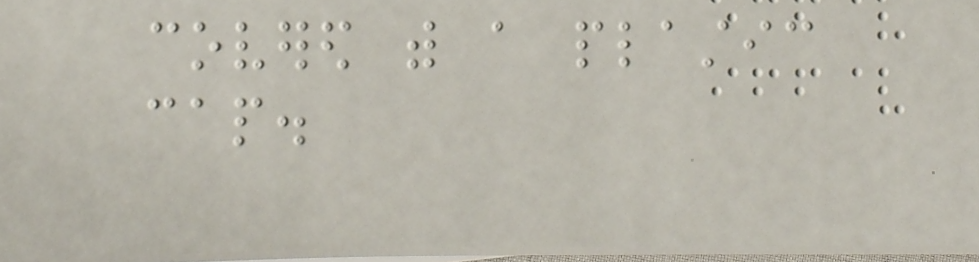covered with a plastic
cap.
